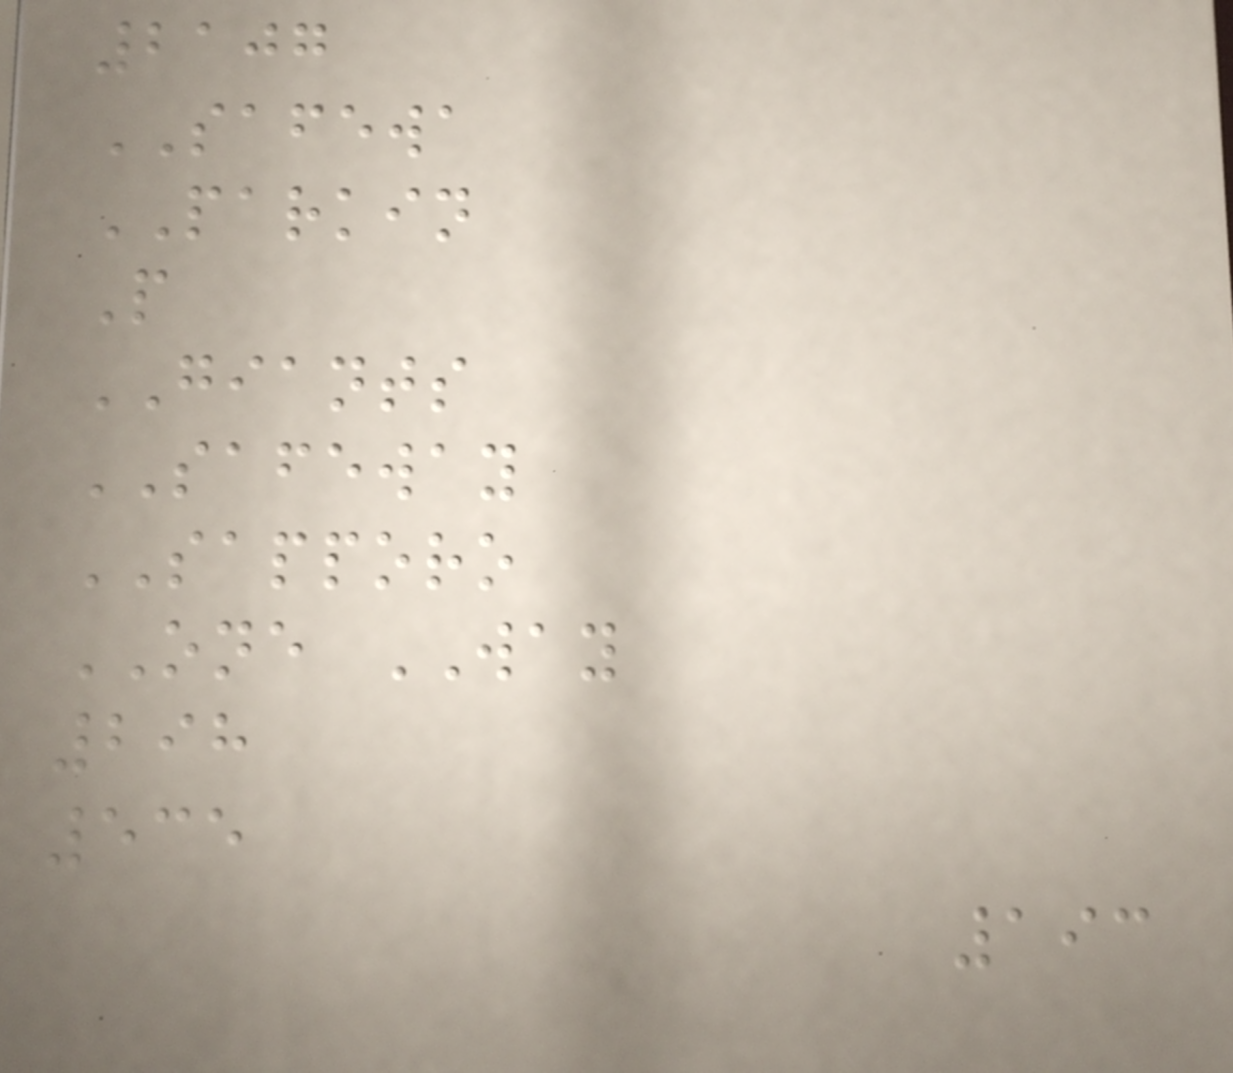2107
SAFEWA
PARKIN
P
GIANTS
SAFEWAY
SAPPORO
ONE WAY
298
535
193
